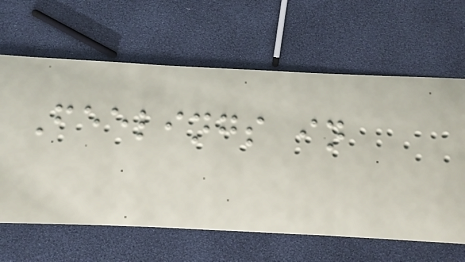Feelings in
